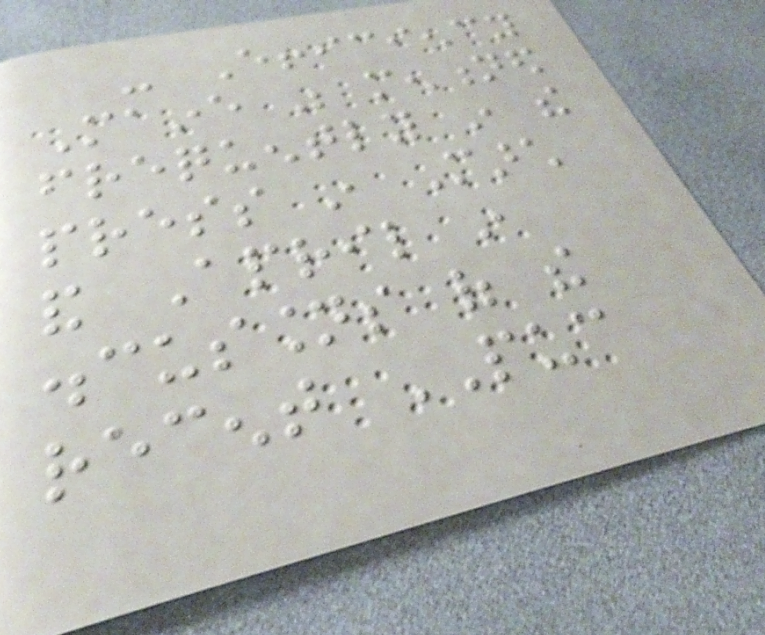- Efficiency
Maine was mentioned
frequently in the
press in March
and April in
discussions of the
recent PUC
